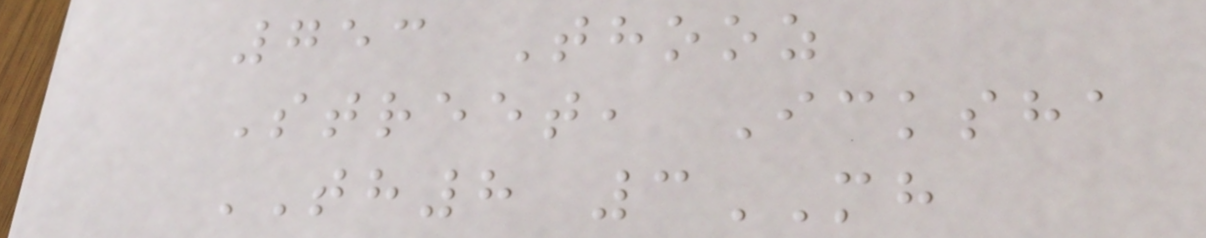753 Thooz
Street, Icksha
TH8 3MH
